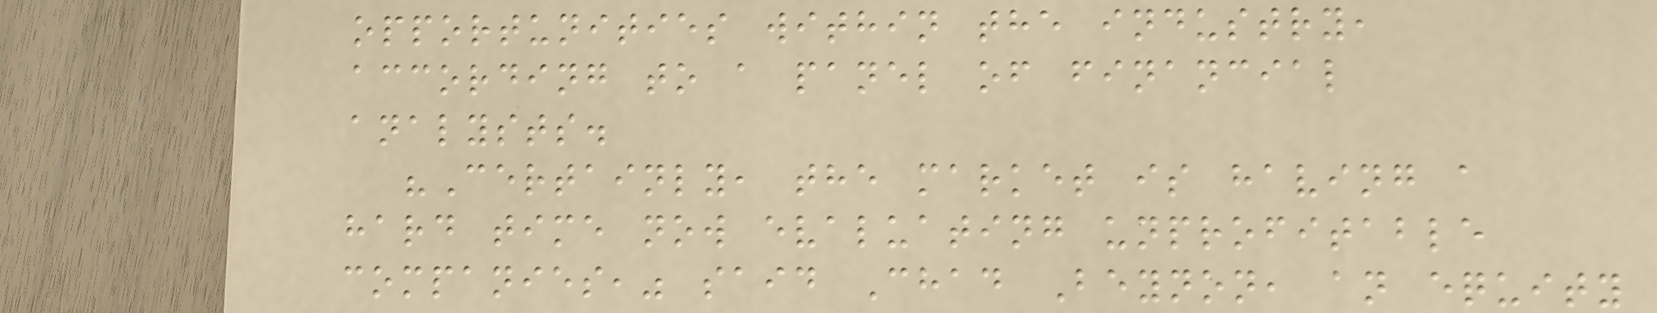opportunities within the industry,
according to a panel of financial
analysts.
"Certainly, the market is having a
hard time now evaluating unprofitable
companies," said Chad Beynon, an equity
